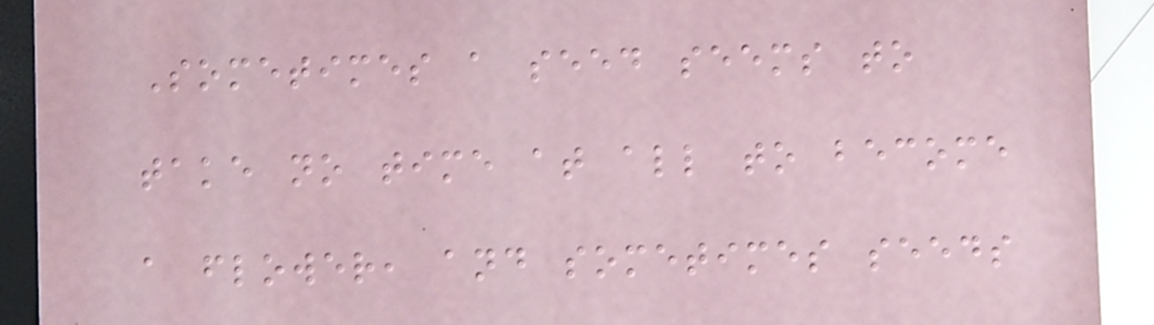Sometimes a seed seems to
take no time at all to become
a flower, and sometimes seeds
